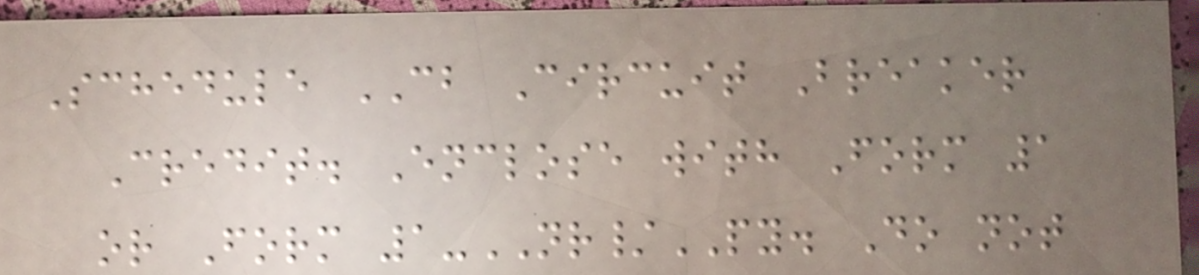Schedule CB Circuit Breaker
Credit. Enclose with Form 1
or Form 1-NR/PY. Do not
